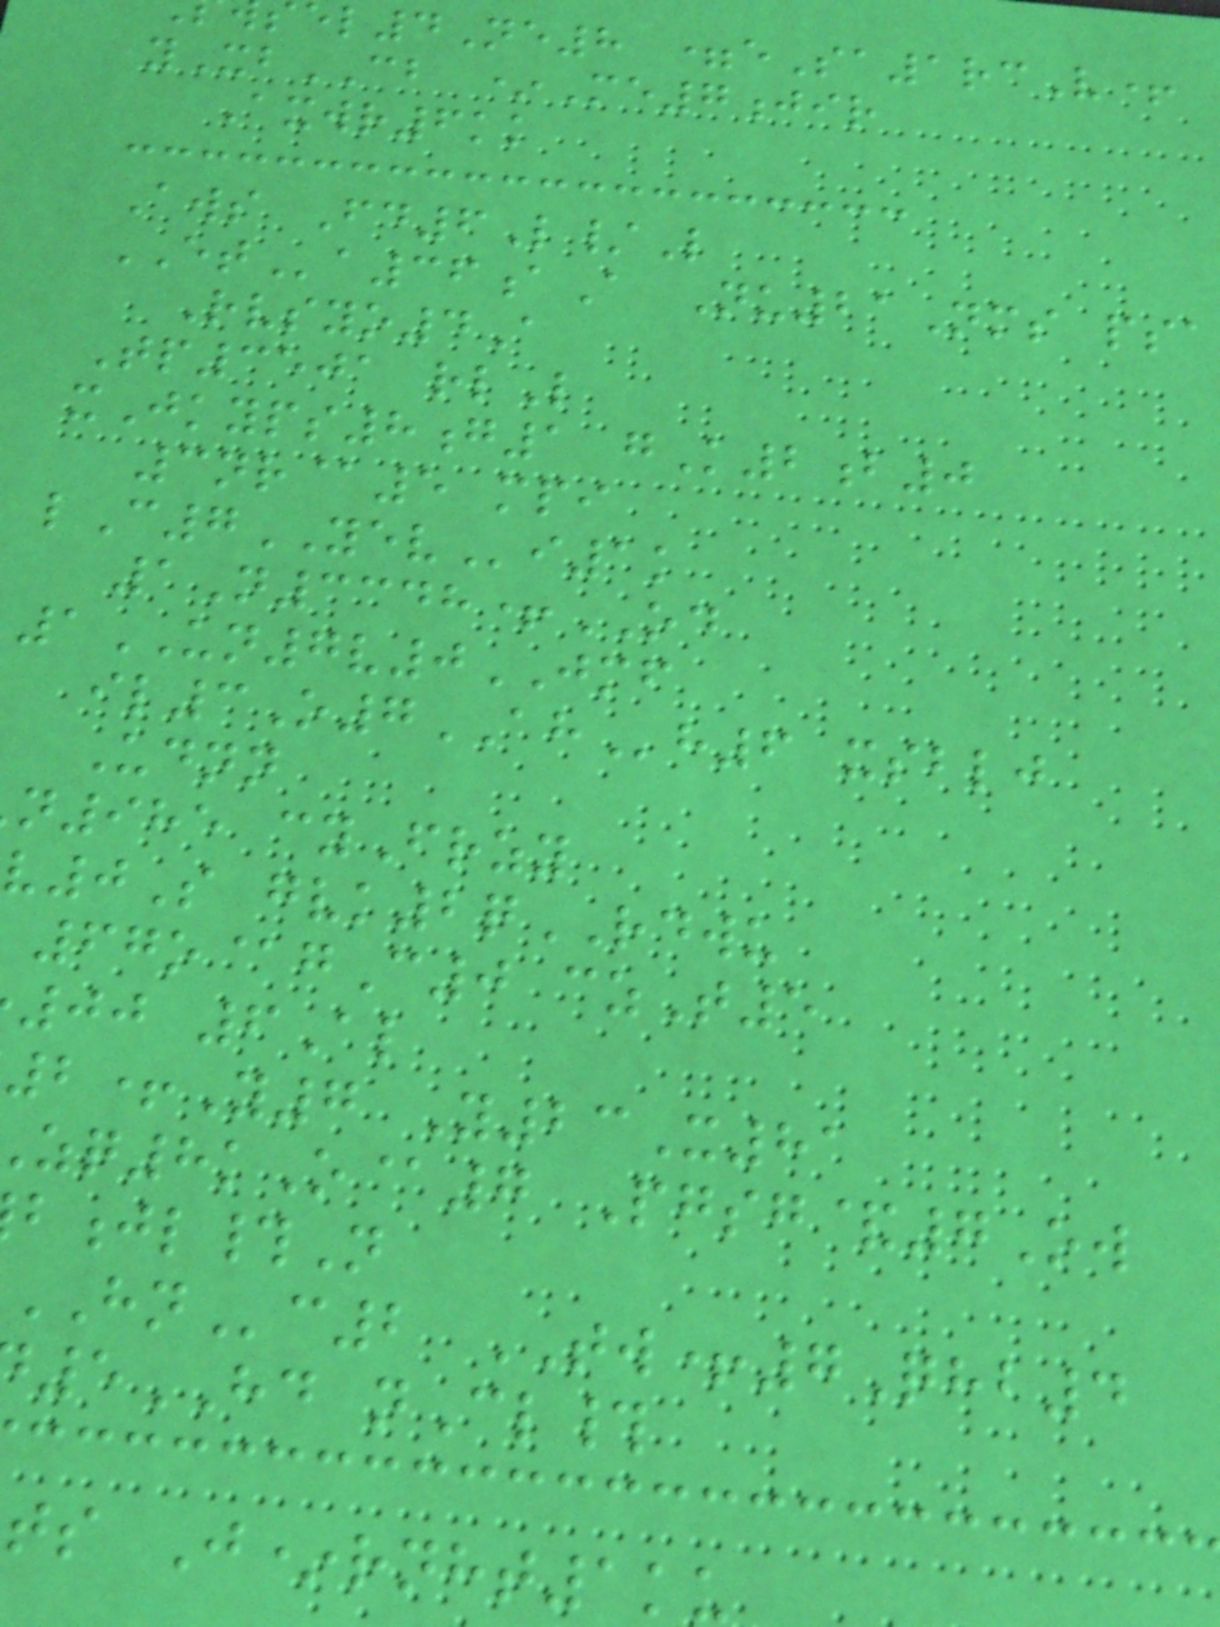el4Ne8 =eSa1rcV+
yXbCB *Me7jir
Axwr6kk
Aws Fd6L/L
ETa36aA Nu21Nms psa
Rvsyo4A
Tp3501 rlL
xJkyps8g1 gK2b0
3nr@5 mpi
lC7YEVi1k
1N3348+OD
1UN7v0JMF
il3O7AHh6 xsblj
Udnn
n985 cyFrzy
0S gvk2qRDWU
67o@gC0 czT5
00 6Al
2+Y7 Y23X81
q8kO@7 Pgsg&7Ow
jl#N
HNc2 TW+7Qhb4
5HD nCl#
ts J*rnht1ku
